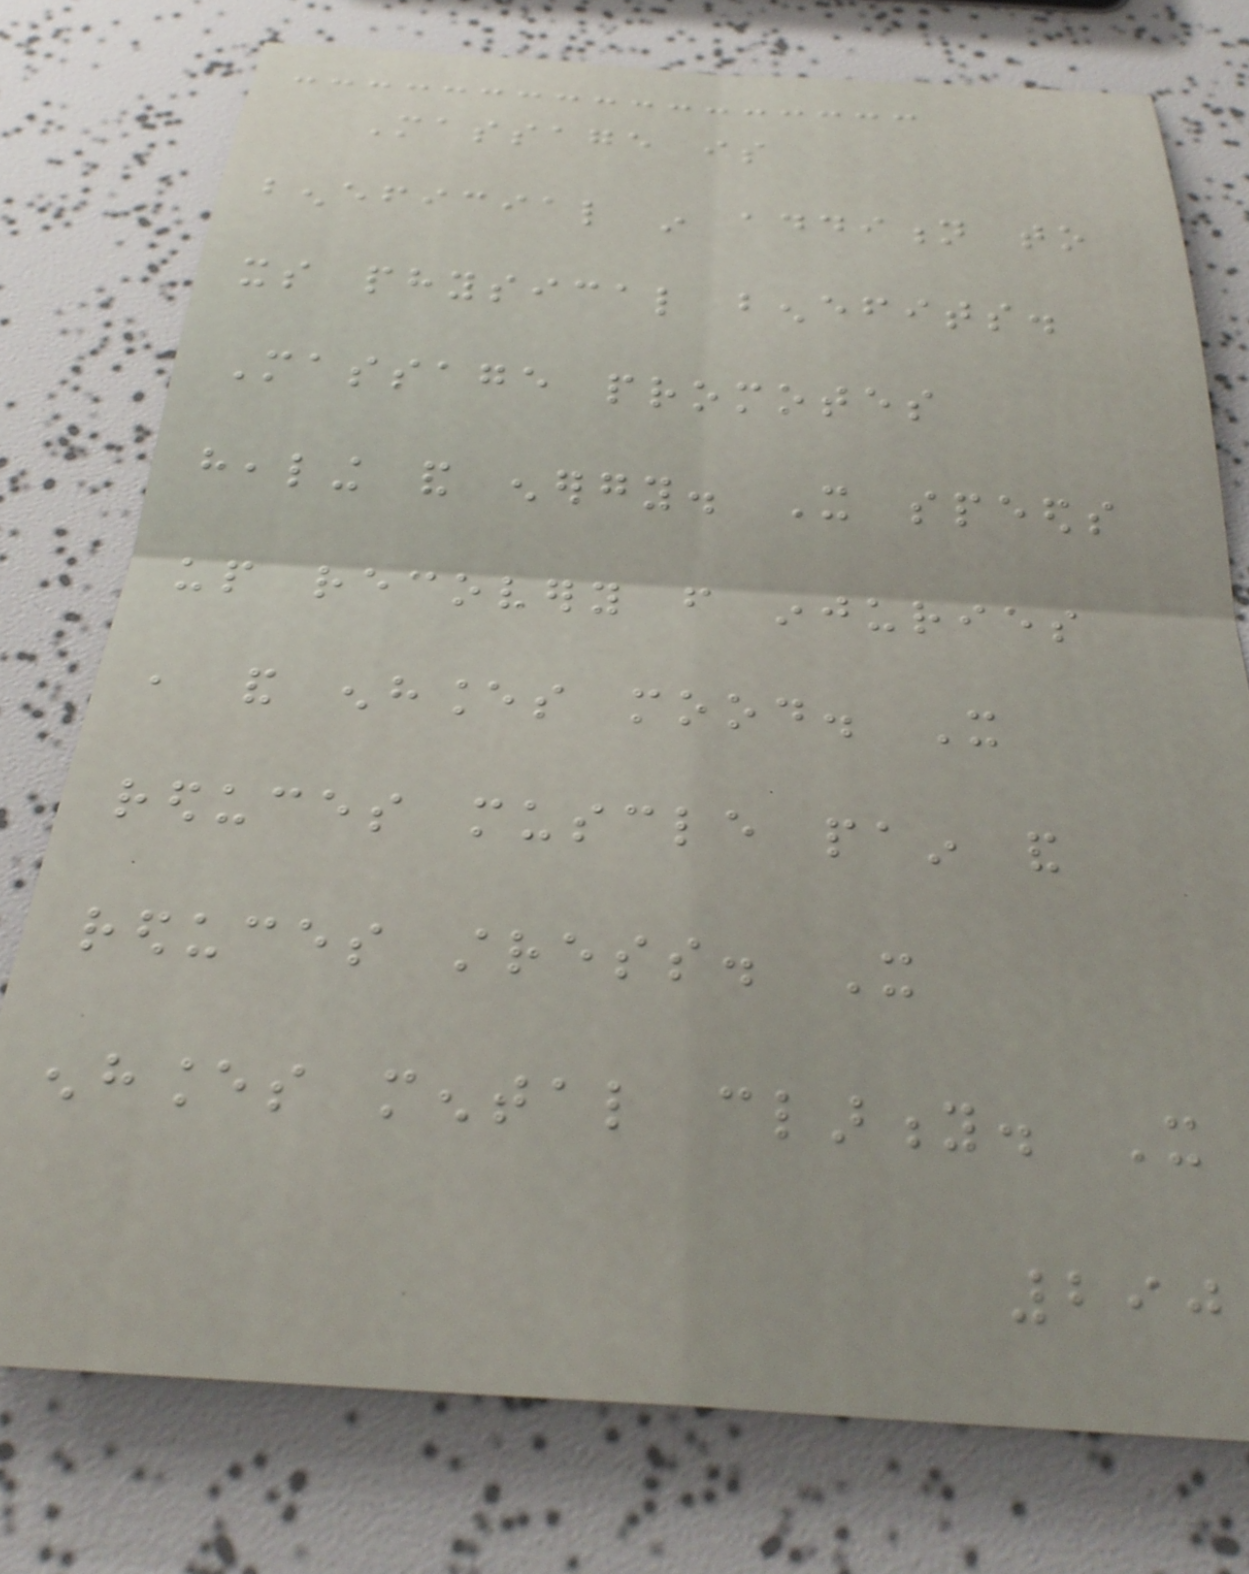Massage is
beneficial in addition to
its physical benefits.
Massage promotes
healing and energy. It speeds
up recovery from injuries
, and enhances mood. It
reduces muscle pain and
reduces stress. It
enhances mental clarity. It
290
